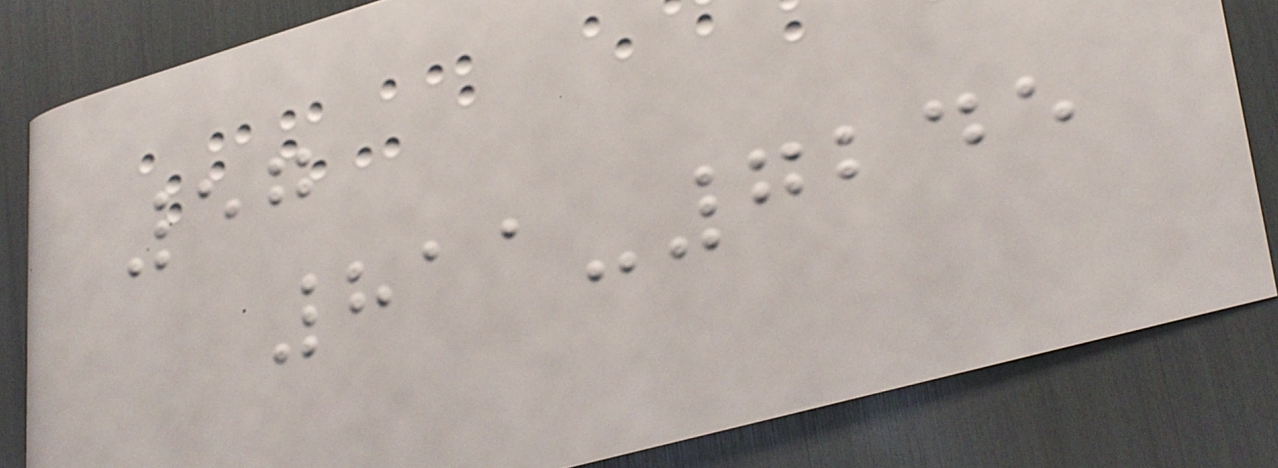57
811-7245
